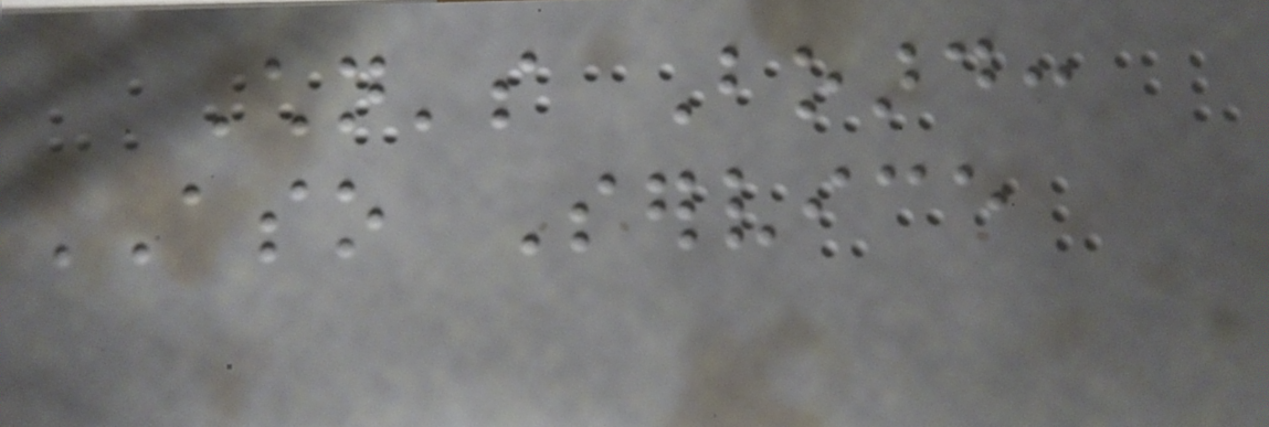Children's Board:
ASO Service
